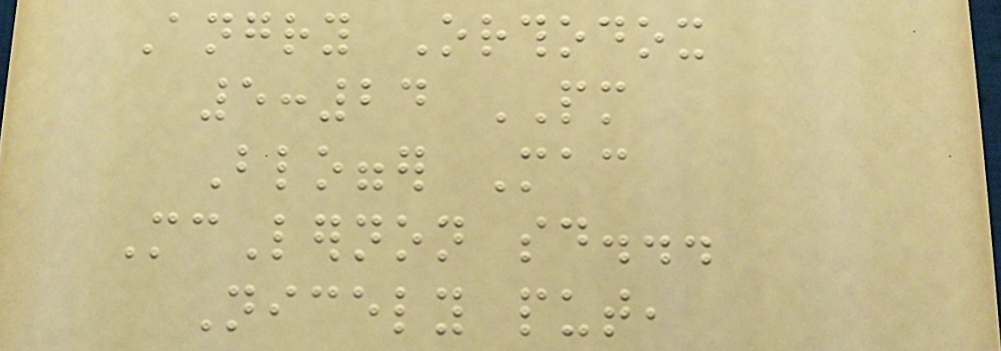Angry Orthodox
5:24 PM
Blogger Mac
McLernon said...
Nicely put,
